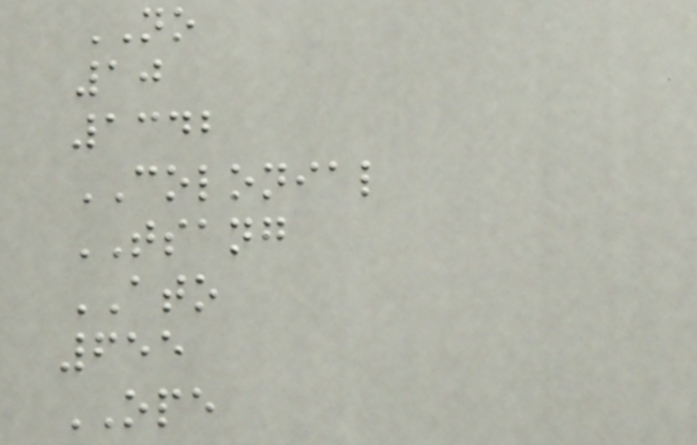NO
10
1342
COLONIAL
TSANG
ATO
655
OPE
